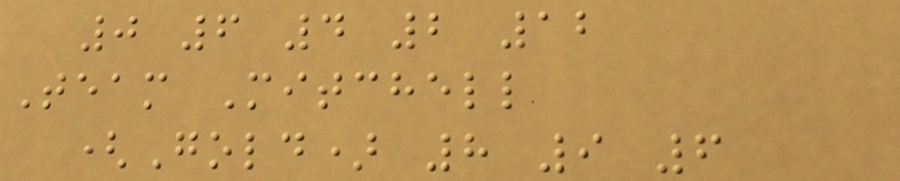0 6 4 2 12
Team Mitchell
(Gold) 8 9 6
